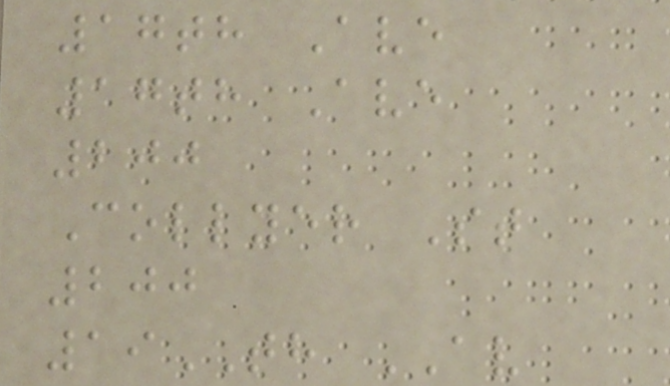17th Ave
17th Ave
200
Collyer St
200
19TH AV
